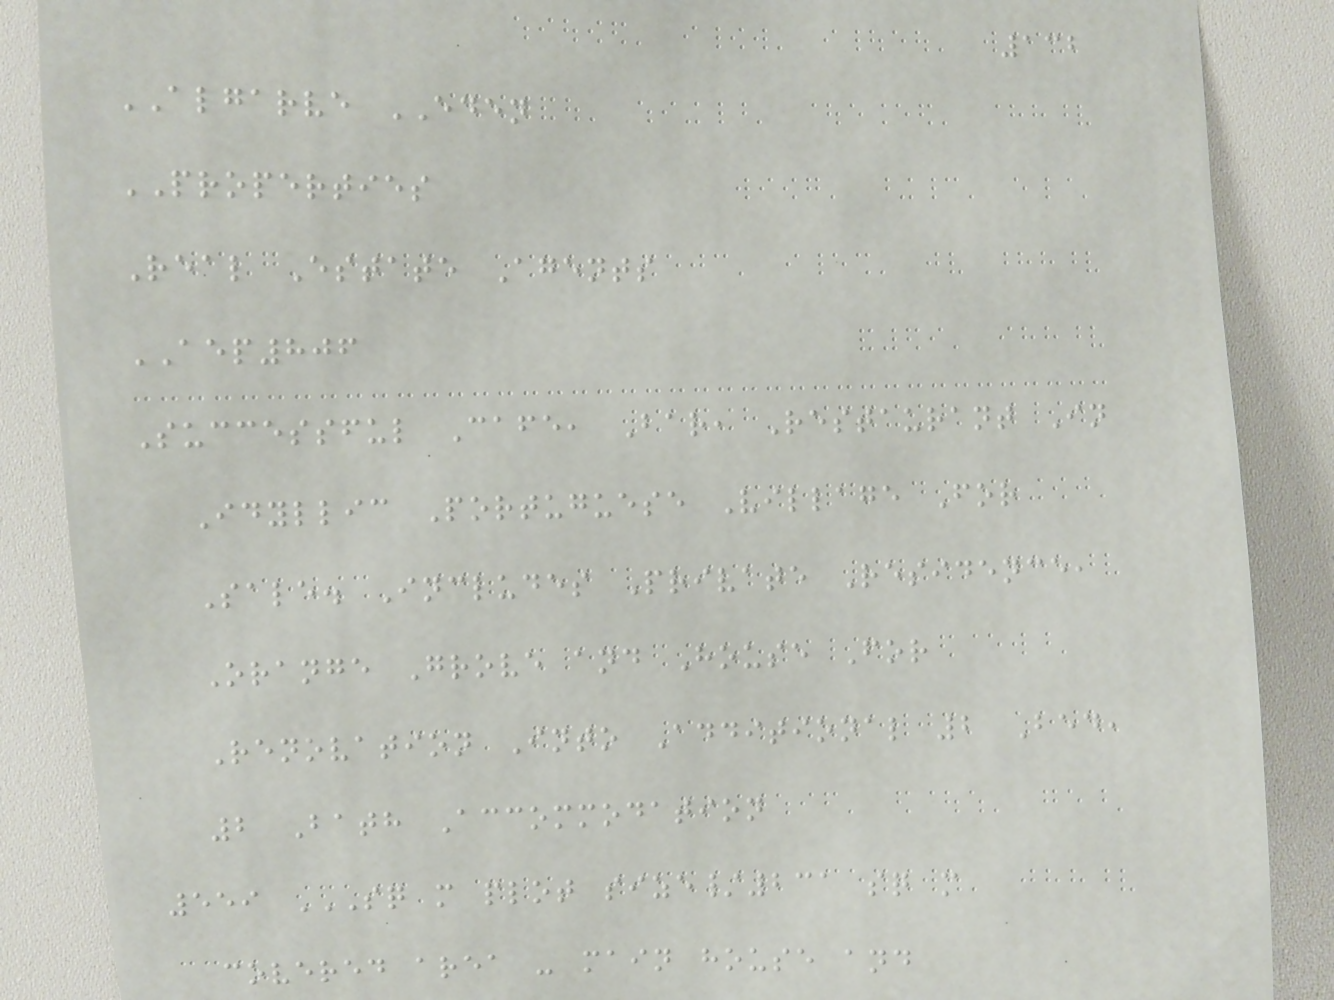132
ALGARVE EDEN
PROPERTIES
Real Estate Agents
AEP806
Successful Cafe, Bar, Restaurant In
Idyllic Portuguese Village For
Sale. Includes Private Residence,
Orange Grove and House For
Renovation Into Additional 2 Bed,
2 Bath Accommodation
559 SQ M PLOT SIZE/231 SQ M
COVERED AREA - MAIN HOUSE AND
